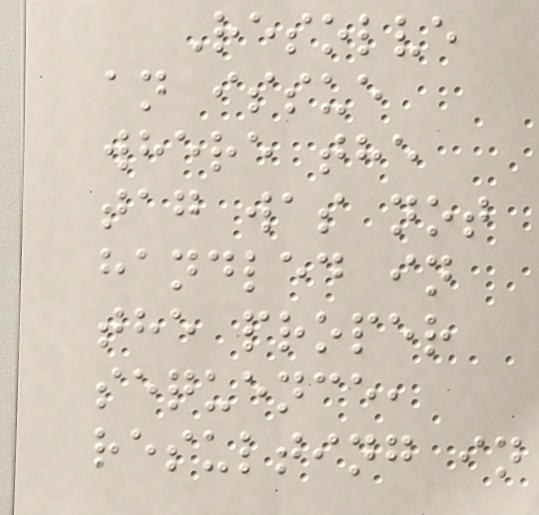Resolve
an issue
where the
tag was not
handled in
the proper
sequence,
resulting in
